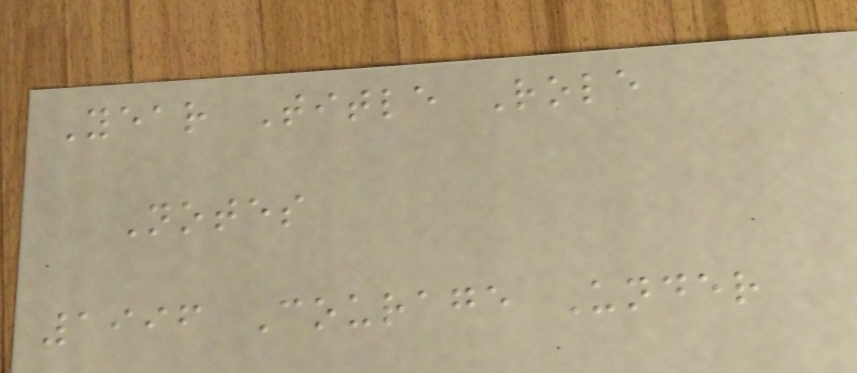Year Title Role
Notes
1996 Courage Under
